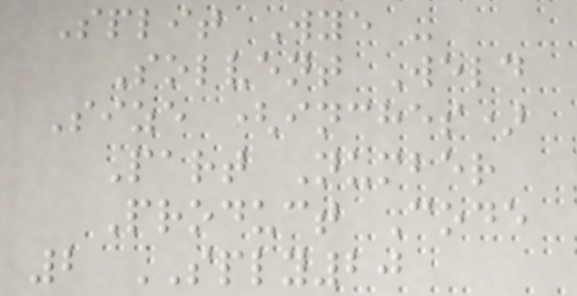Split Wye -
Solvent Weld
Size (inches)
Part Number
Product Code
2 SPLY20
